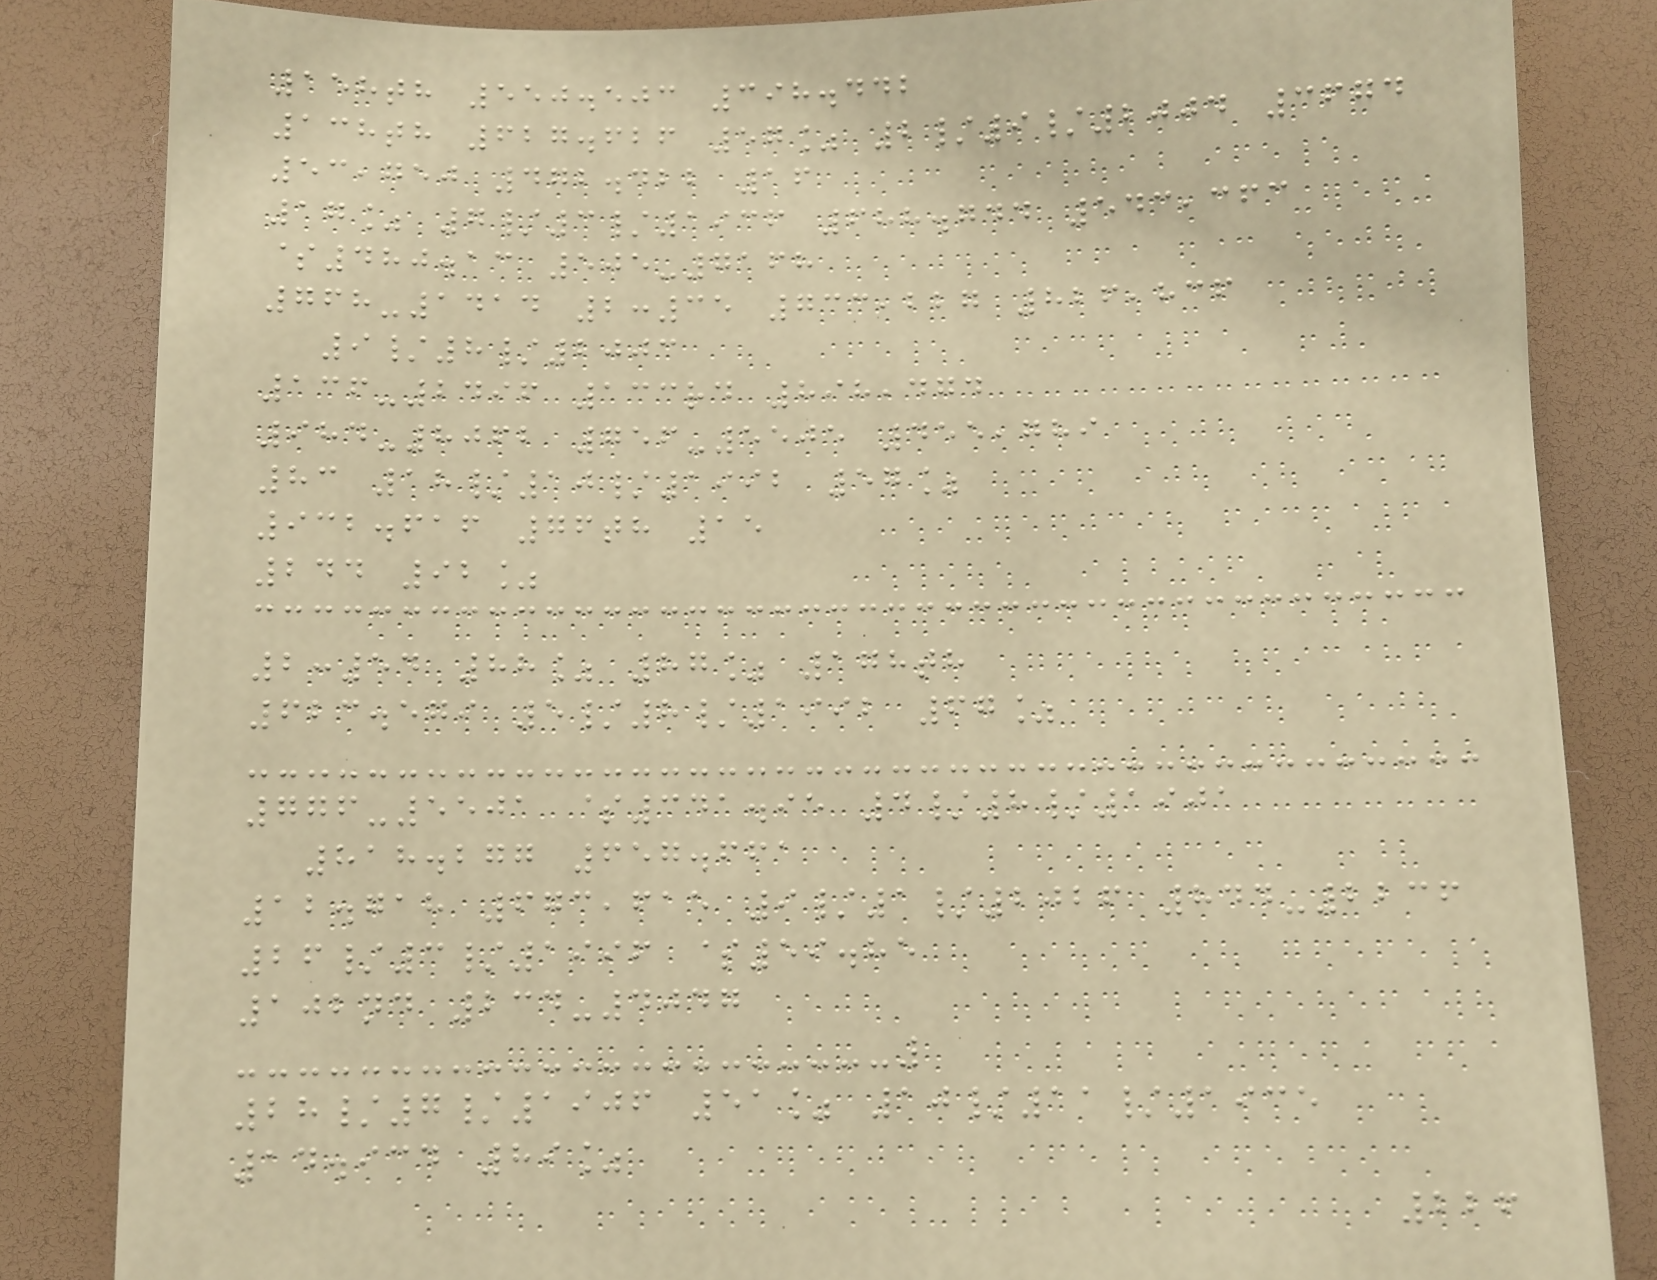158th 550.503 398.442
138th 627.626 57% 2/9/2004 3674
53,750 472.422 16
17% 7/3/1936 688.744 543,363
$480.13 505-7168
768-1414 2:35 733,227 826,836
9/8/2003
136-2496 133rd 898,474
984-8062 756-5505 455,789
83 18/10/1992 57%
932.616 76th 15
244 92%
2:54 88% 87% 178th
623.579 5/8/1992 67%
776-5501 $341.95 4/8/1901
818.277 657.661
12.718 673,615 9/1/2026 844-2236
26/3/1996 $59.85
102nd 234-4047
28/7/1906 51% 10/11/1935
14.934 89%
226
